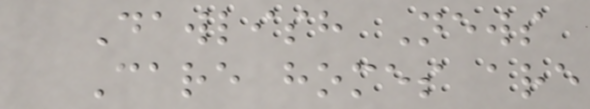Dawlish News
Care homes are
